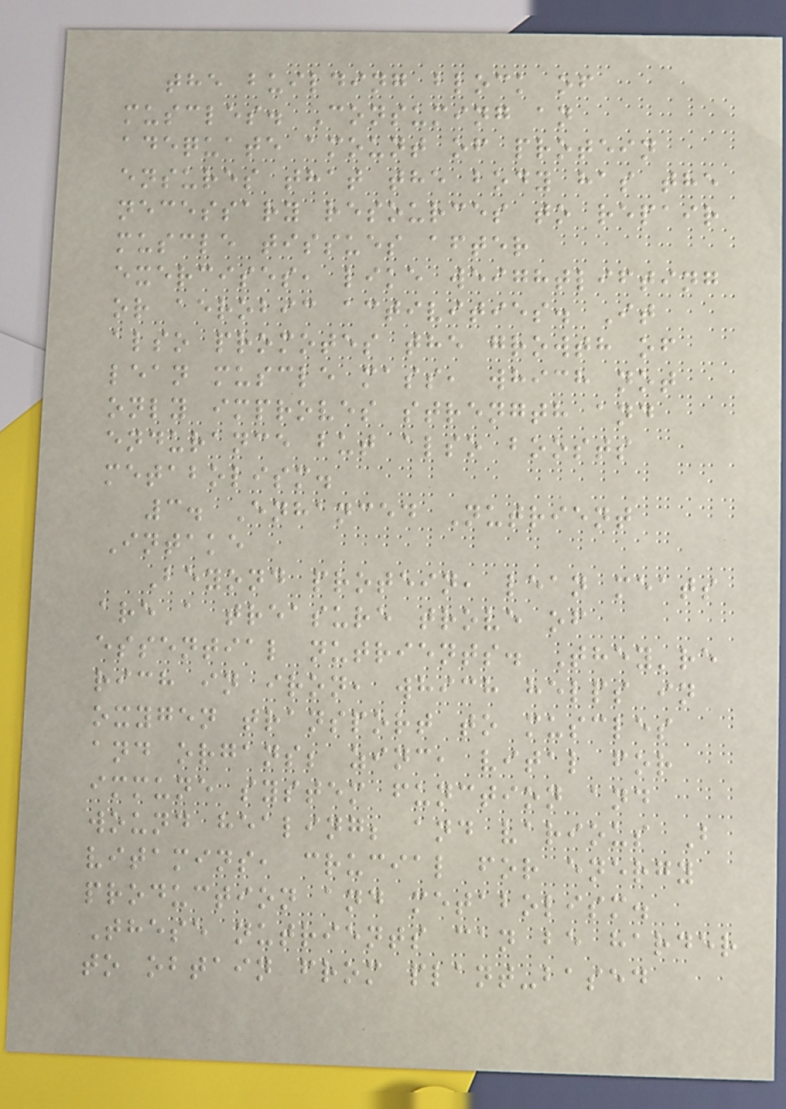the building block of
muscles. Consuming an
adequate amount of protein
ensures that the body has the
necessary resources to repair
muscle tissues after
exercises, like weightlifting
or aerobic activities. It
also promotes the growth of
lean muscle mass, which not
only improves strength and
endurance but also boosts
metabolism.
3. Enhanced Nutrient
Intake
Beyond protein, lean meats
are a treasure trove of
essential nutrients. They're
rich in iron, which helps in
oxygen transport to muscles
and organs; zinc, vital for
immune system function and
wound healing; and various B
vitamins, crucial for energy
production and metabolism.
These nutrients can be harder
to obtain from plant-based
